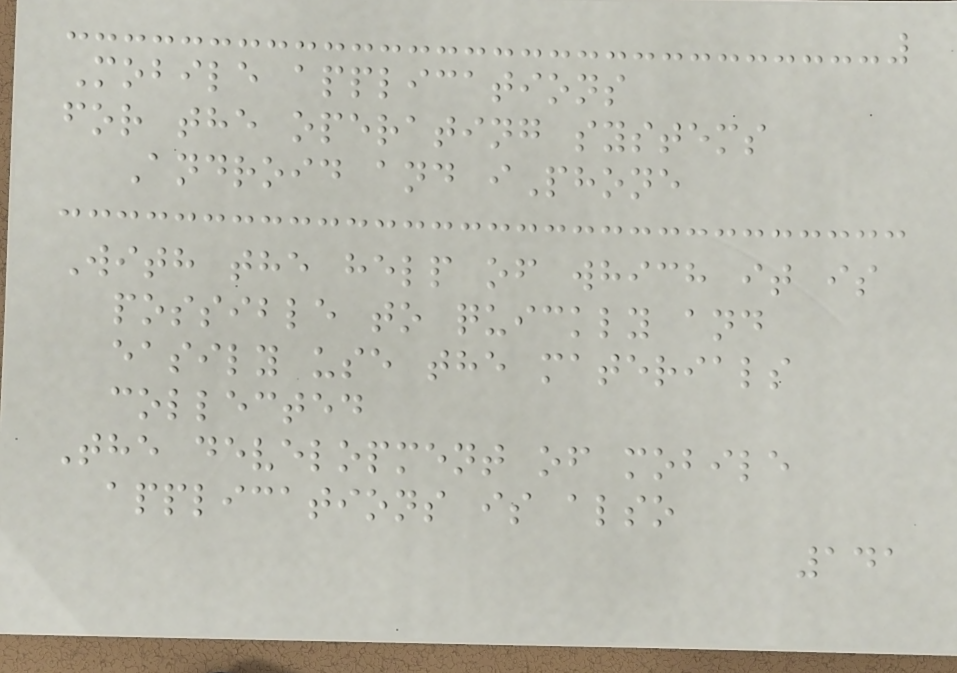Mobile applications
for the operating systems
Android and iPhone
With the help of which it is
possible to quickly and
easily use the materials
collected
The development of mobile
applications is also
141
